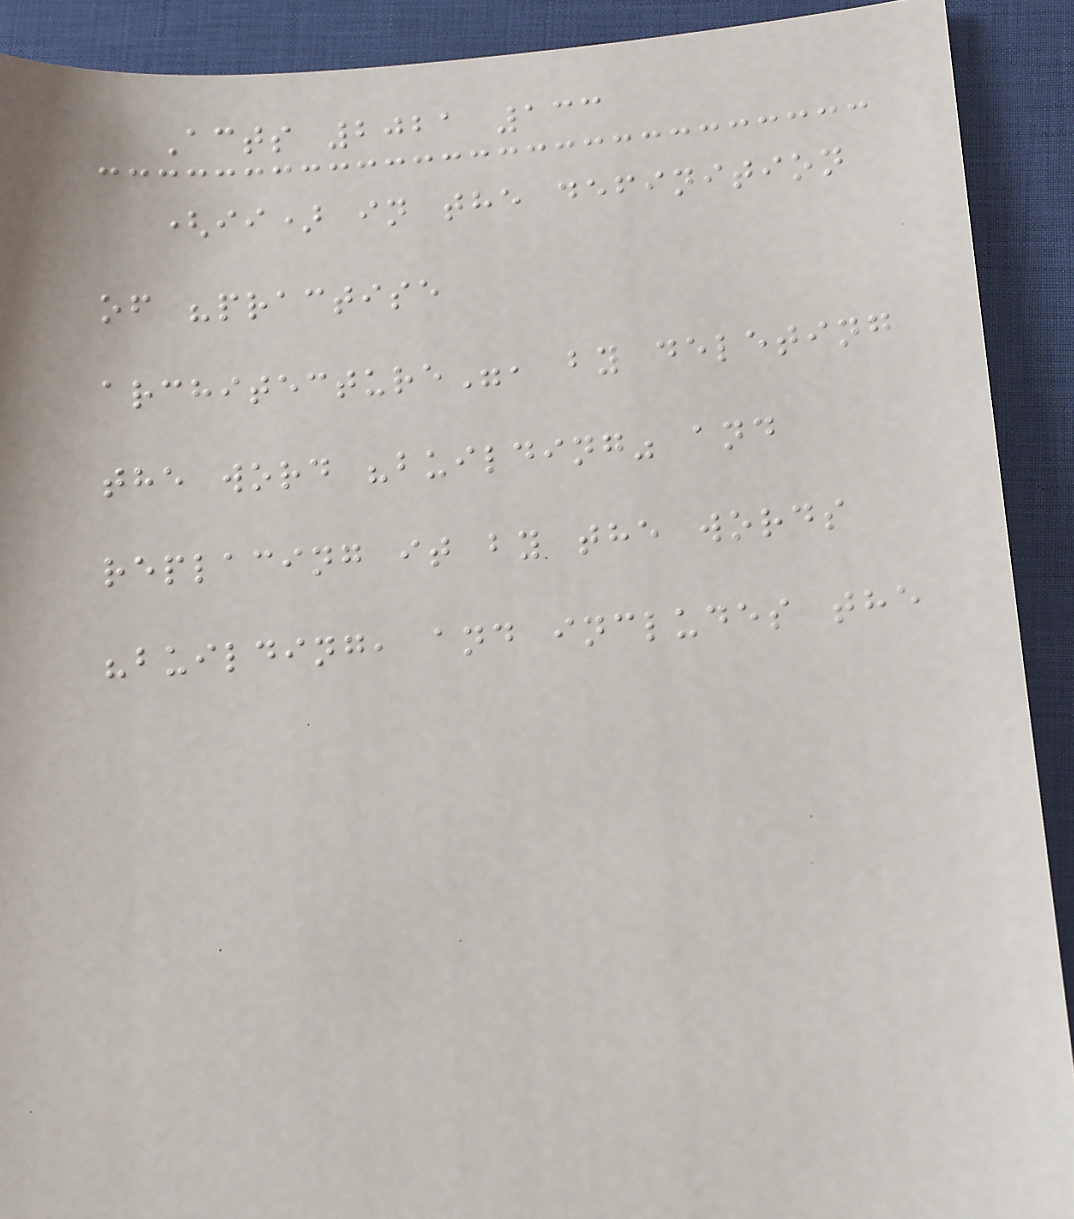Acts 2021 133
(ii) in the definition
of "practise
architecture", by deleting
the word "building" and
replacing it by the words
"building, and includes the
